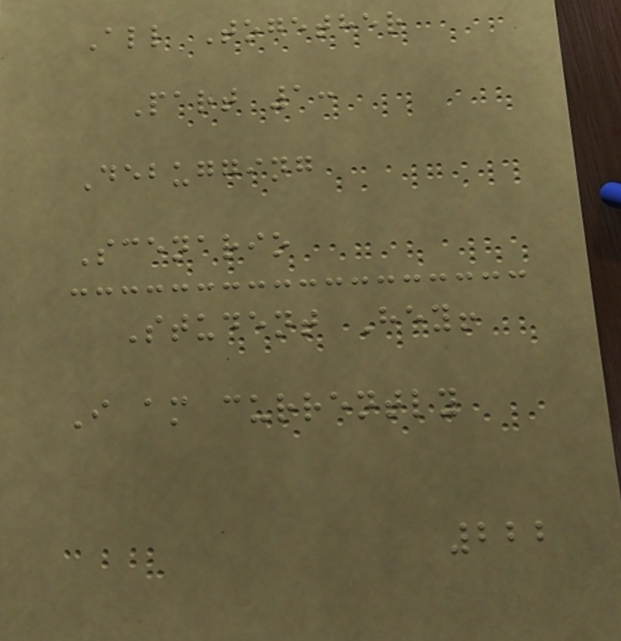All Together
Part 1:
Debugging
Scenario
Student Hey!
I am currently
222
